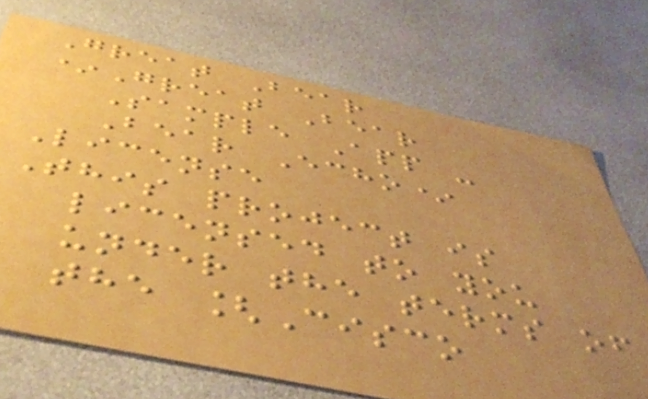Great Bear
*Great Bear
Sample App -
Bear Echo*
License
This project is
licensed to you
under the terms of
the [Cisco
